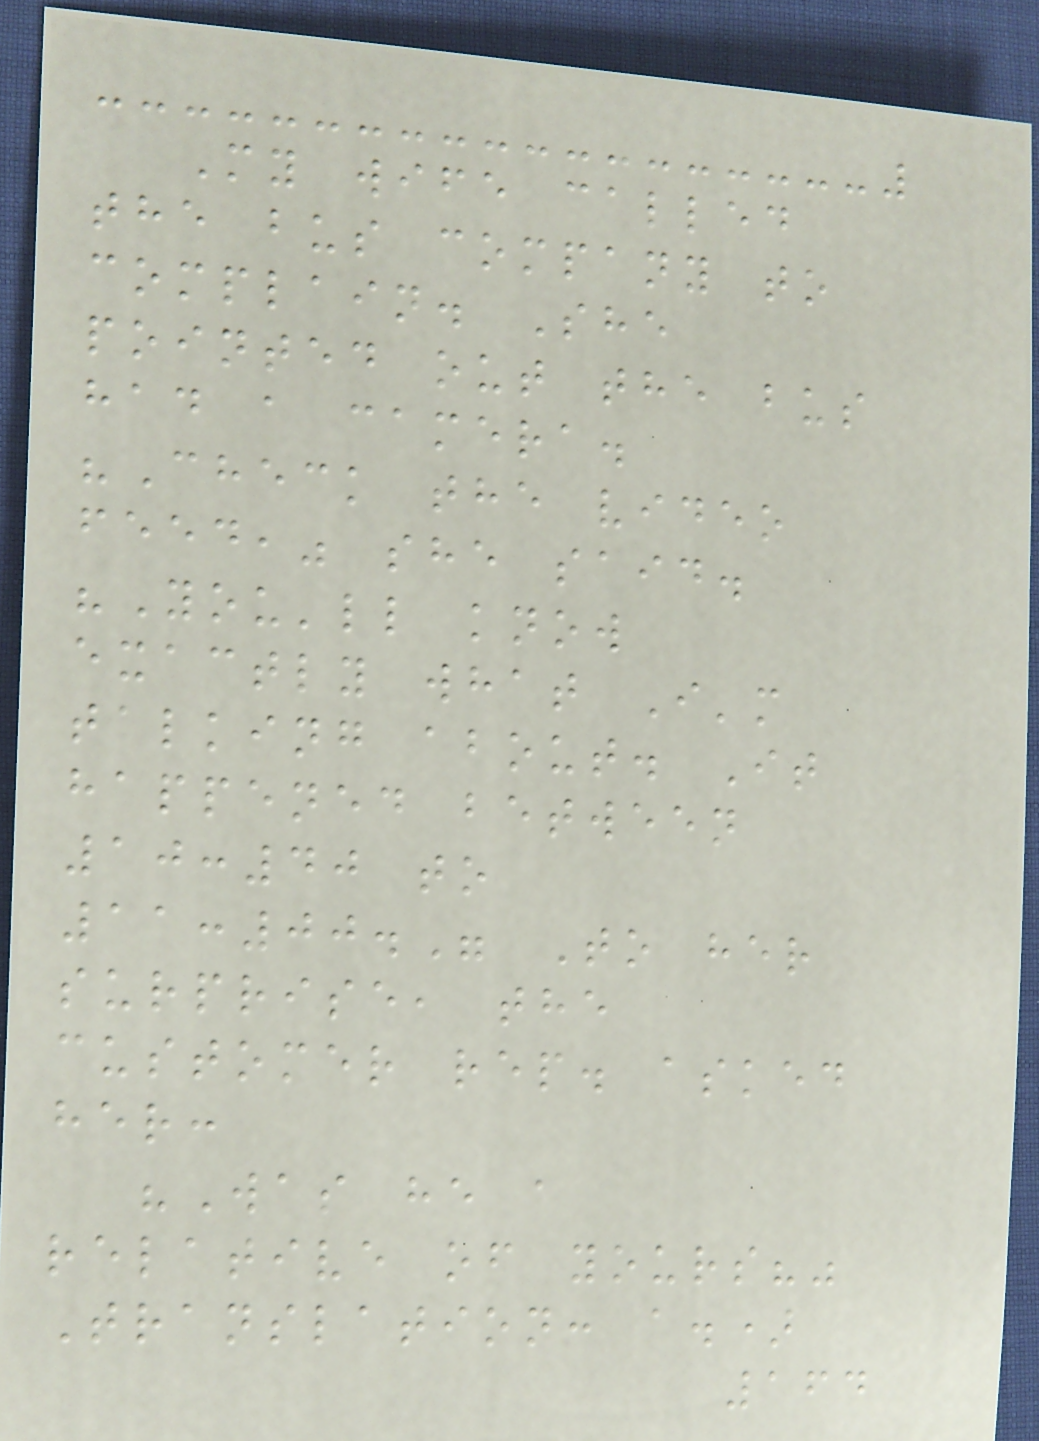My wife called
the bus company to
complain. She
pointed out the bus
had a camera.
"Check the video
feed," she said.
"You'll know
exactly what I'm
talking about. It
happened between
10:40 to
11:00." To her
surprise, the
customer rep. asked
her:
"Was he a
relative of yours?"
Translation: a.)
164
